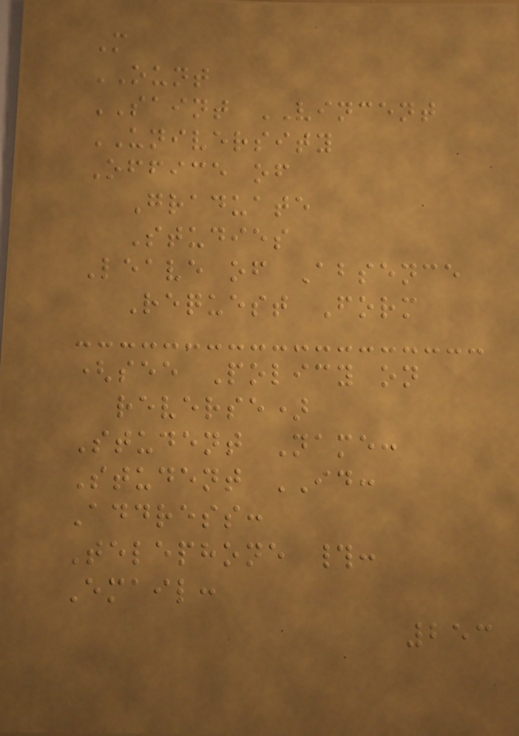M
OUNT
SAINT VINCENT
UNIVERSITY
Office of
Graduate
Studies
Leave of Absence
Request Form
(see Policy on
reverse)
Student Name:
Student ID:
Address:
Telephone #:
Email:
253
